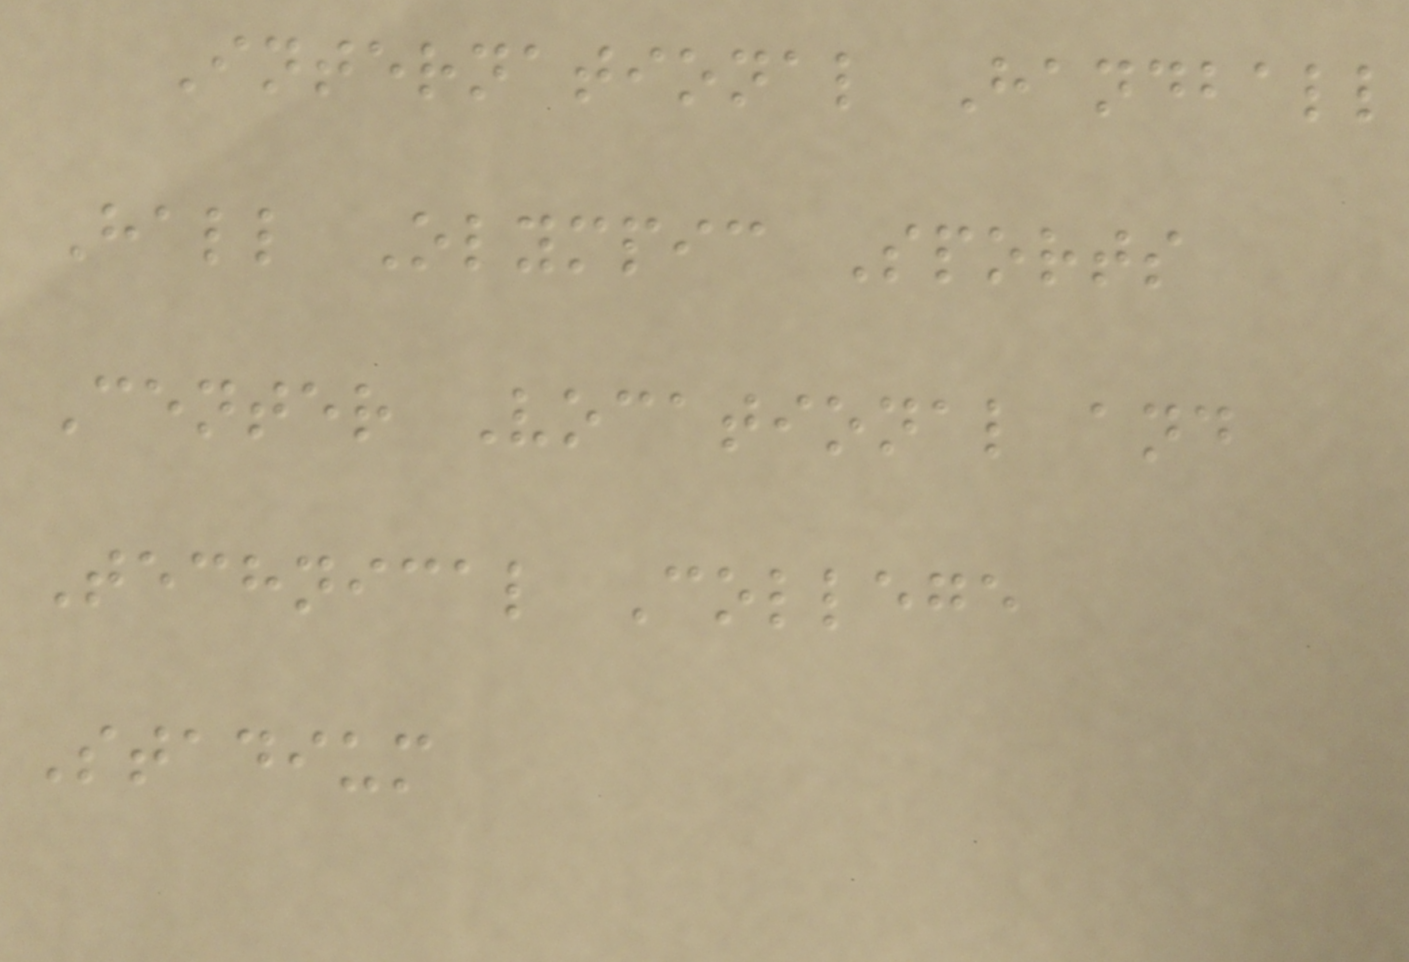International Handball
Hall Olympic Sports
Center Vocational and
Technical College
Stadium
